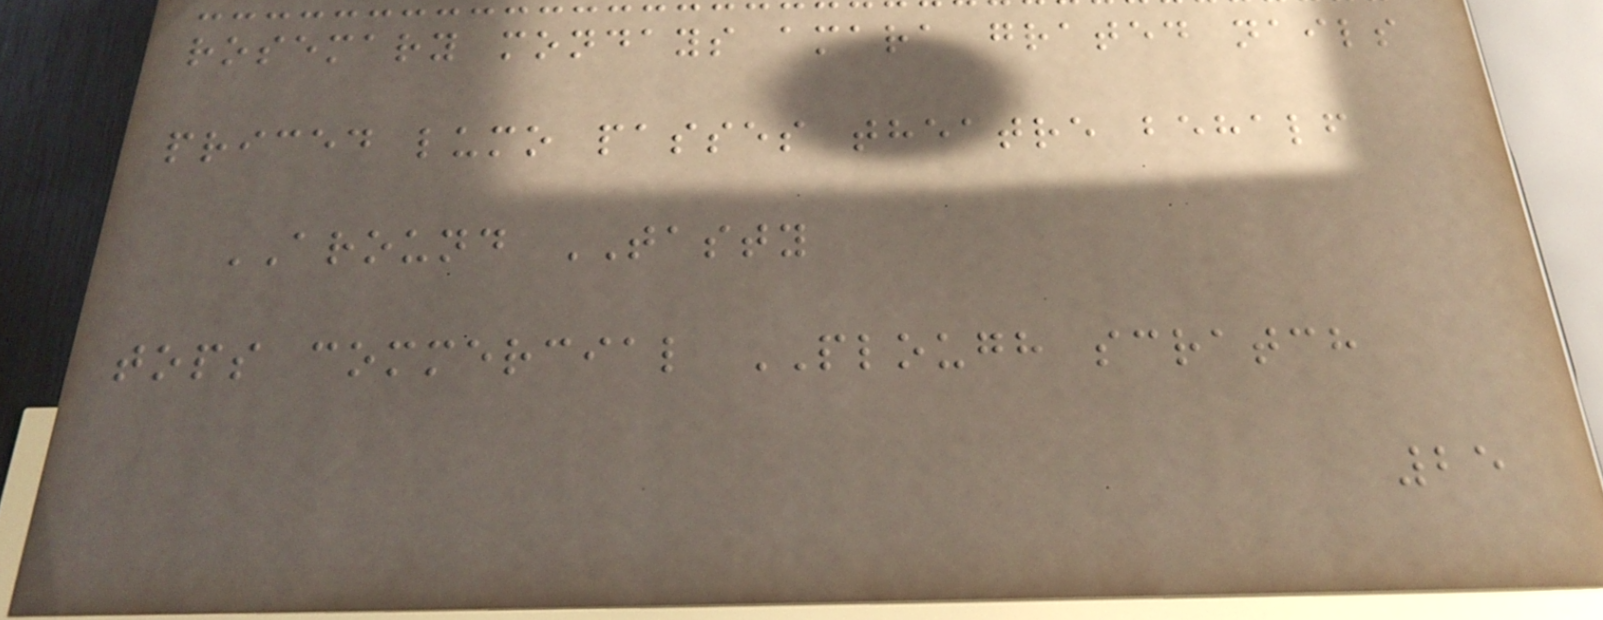rosemary mondays amara grated nails
priced lumo passes theatre behalf
AROUND TASTY
tops commercial PLOUGH scratch
25
